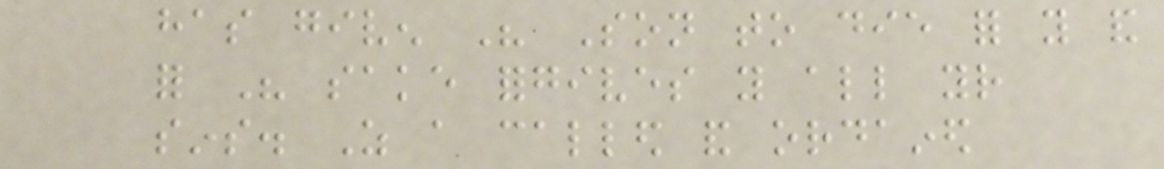has given His Son to die for you and
for His sake forgives you all your
sins. As a called and ordained
